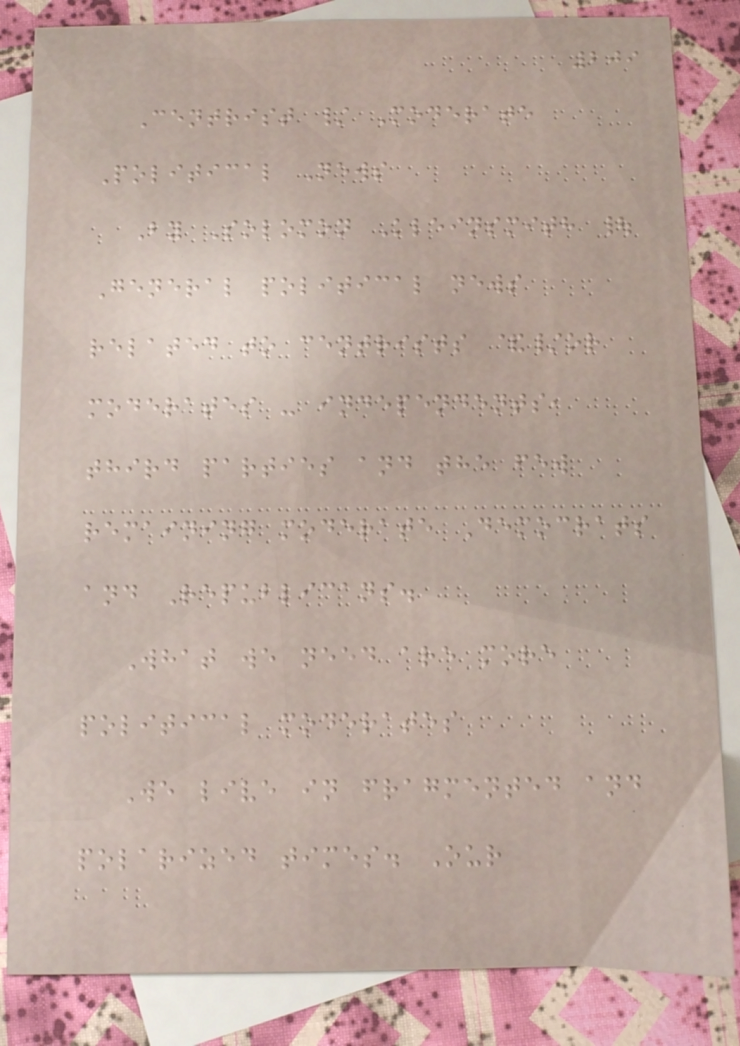209
Centrist / Moderate
Political News
By Solomon Kleinsmith |
General political news
related to centrists &/or
moderates - independents,
third parties and the few
remaining moderate Democrats
and Republicans.
What we need are more
political moderates
We live in fragmented and
polarized times. Our
